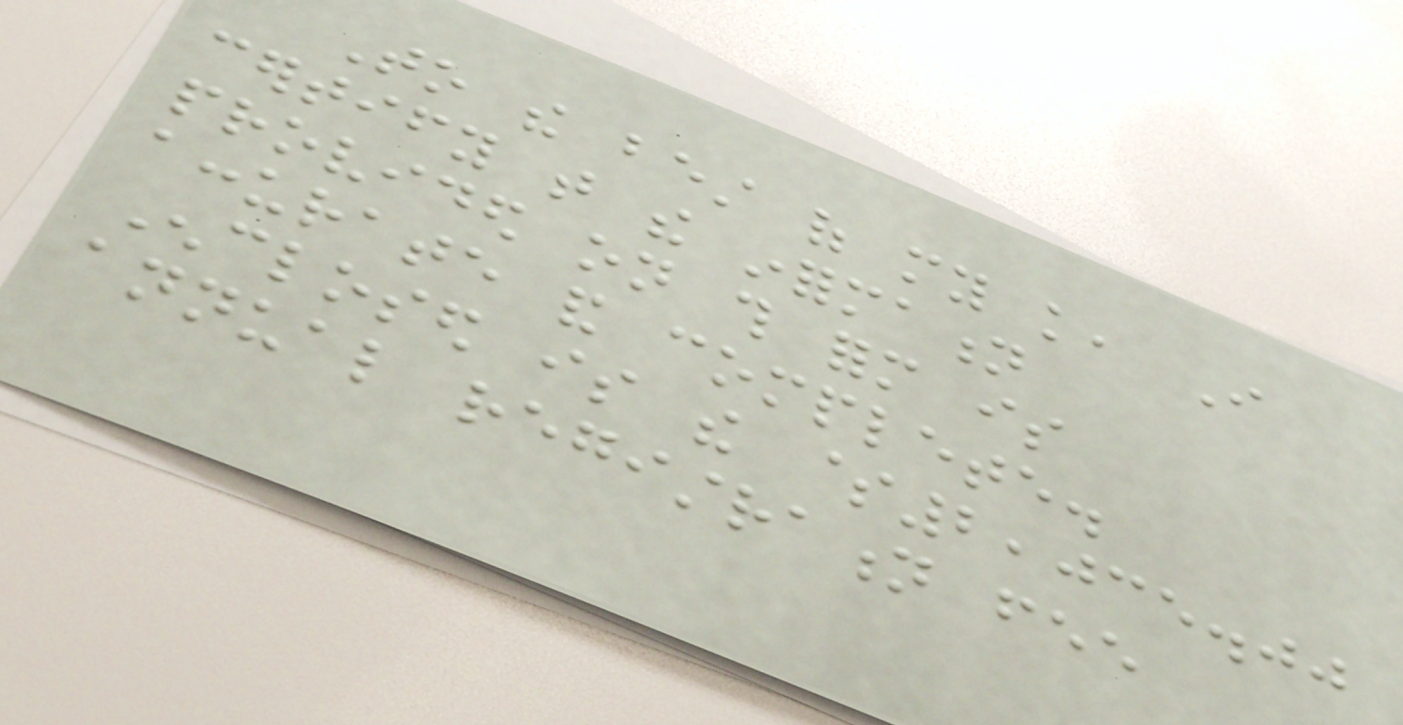To the best of my knowledge, I
certify that the information
provided on this form is
accurate and complete.
Enclosed is the $2,035.00
annual registration fee
